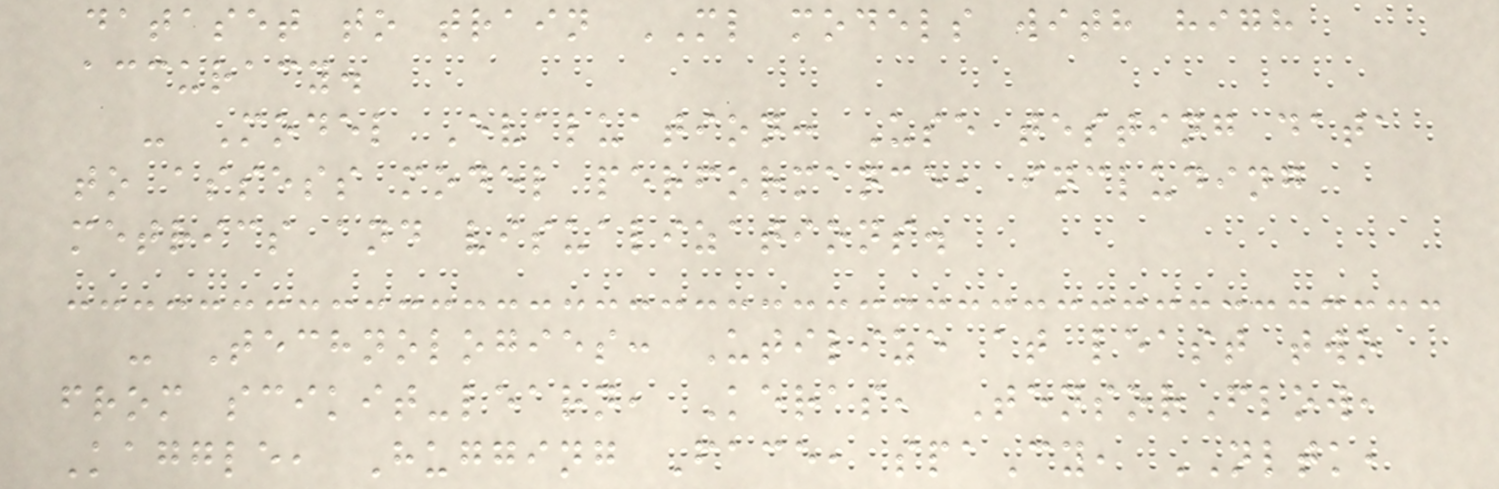dataset to train ML models with high
accuracy.
- Model Evaluation: Use testing data
to assess model performance, including
metrics and visualizations.
- Technologies: Utilize at least two
from scikit-learn, Keras, TensorFlow,
Kaggle, Hugging Face, spaCy, NLTK,
